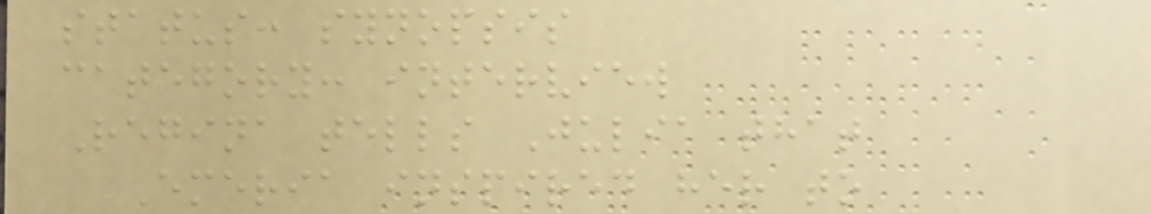status: synopsis
category: interview
Regina tells Julia that
Emeria inspired her to
